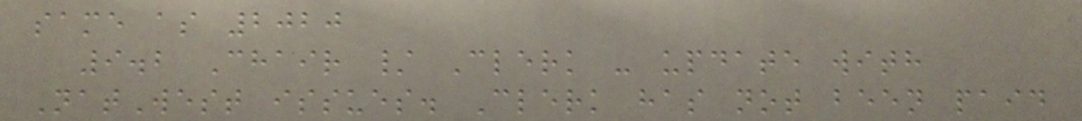same as 2020
9.2 Chair / Clerk - update with
NatWest issues. Clerk has not been paid
